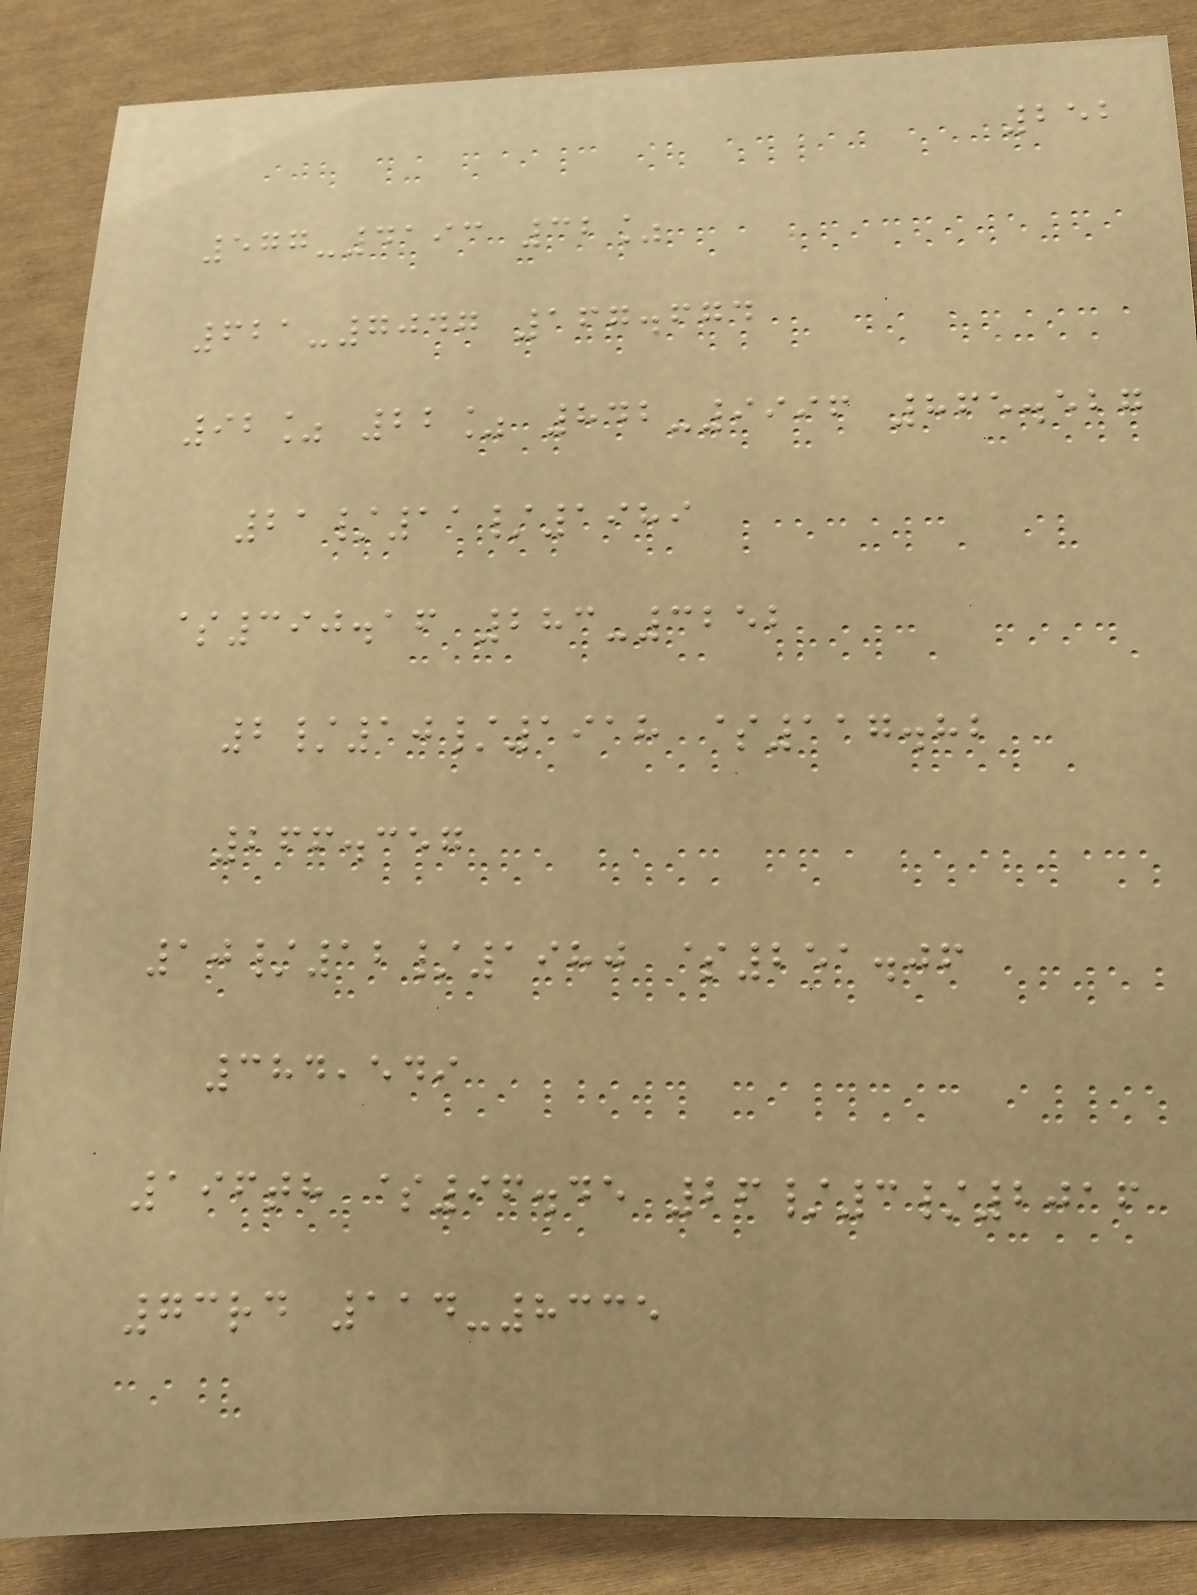252
577-4193 32%
621-7047 167.674
92% 22% 842-9996 865.527
21/11/1989
$390.16 283-3252
2/10/1918 $117.82
266.357
10/12/1980 $251.06
384,549
196th $96.45 26/3/2016
73rd 114-8335
